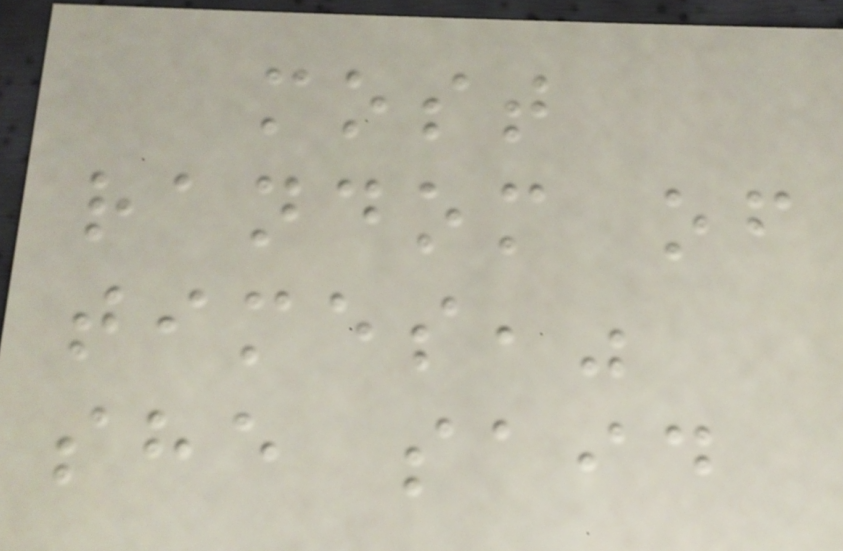most
random of
times,"
she said
